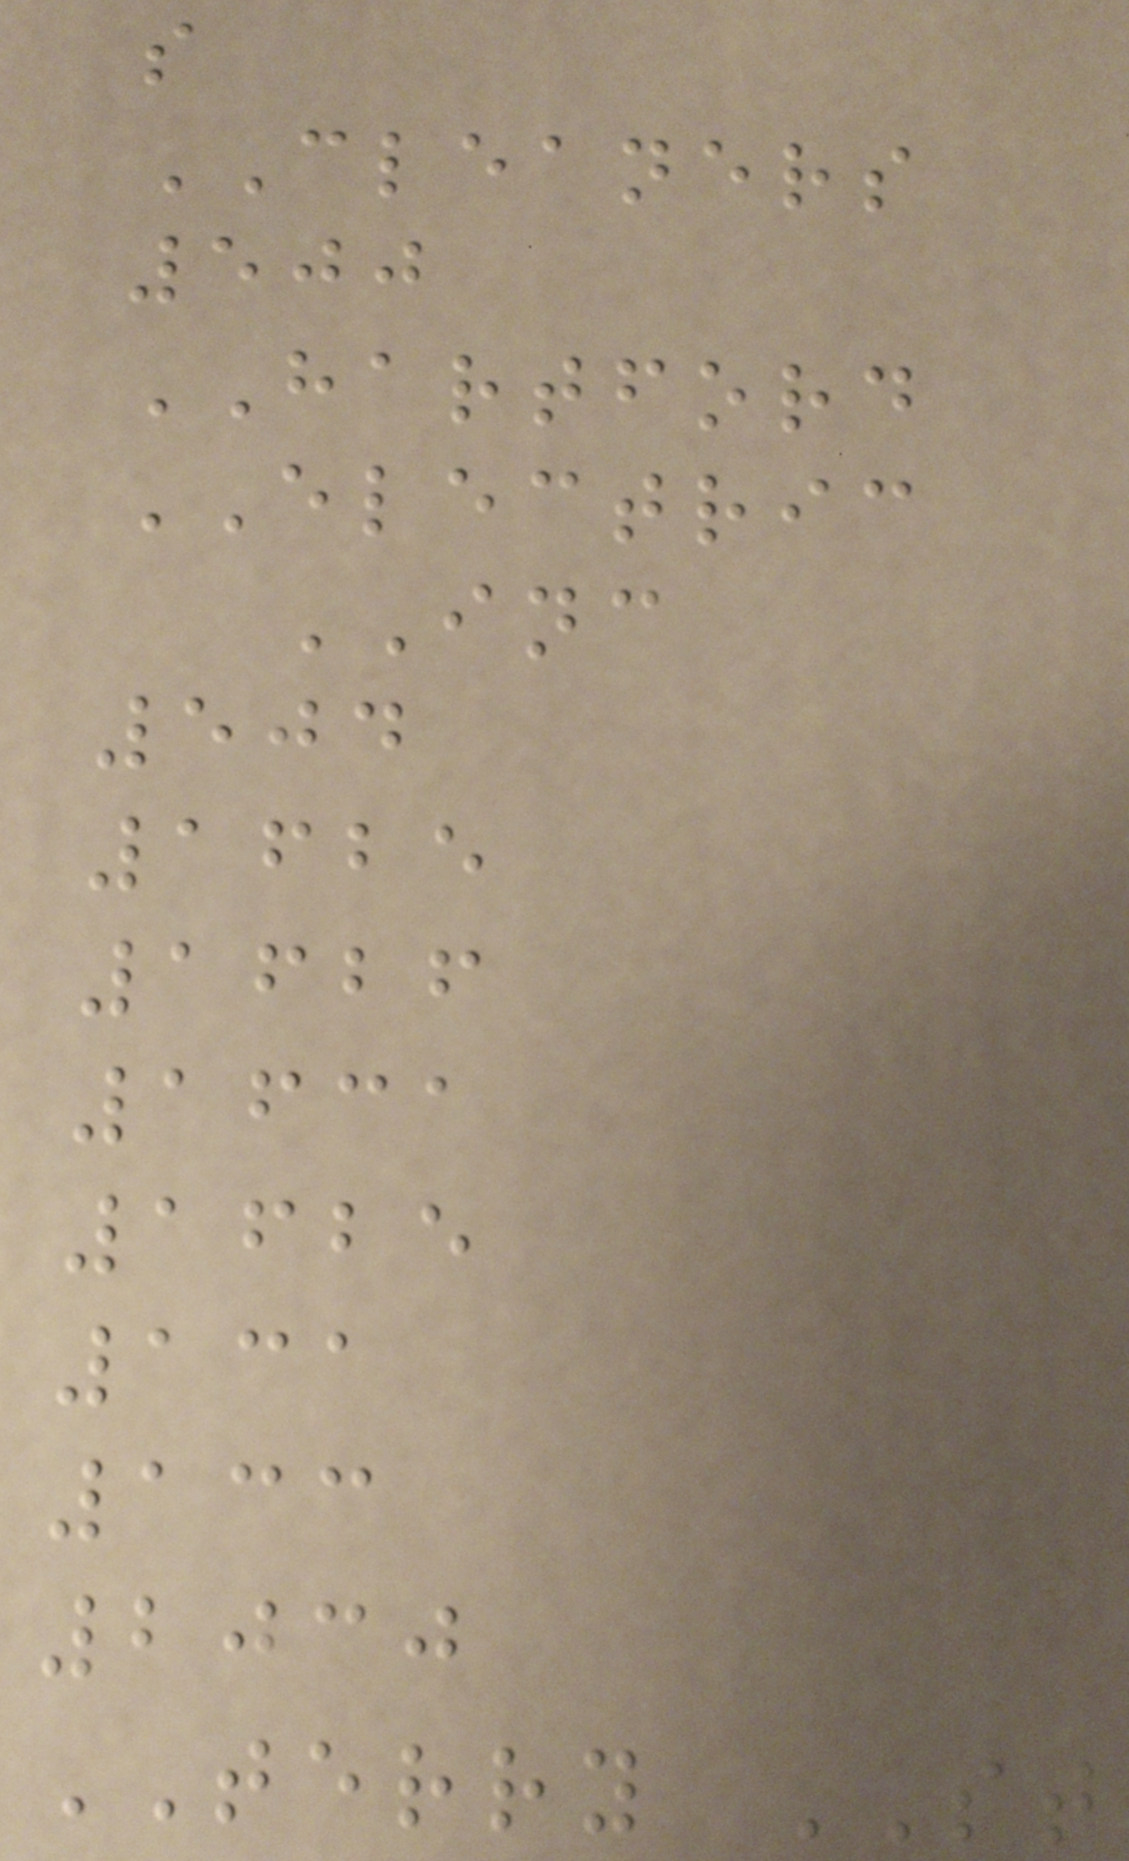s
CLEANERS
500
HARTFORD
ELECTRIC
INC
504
1625
1626
1631
1625
131
133
2030
TERRY ST
